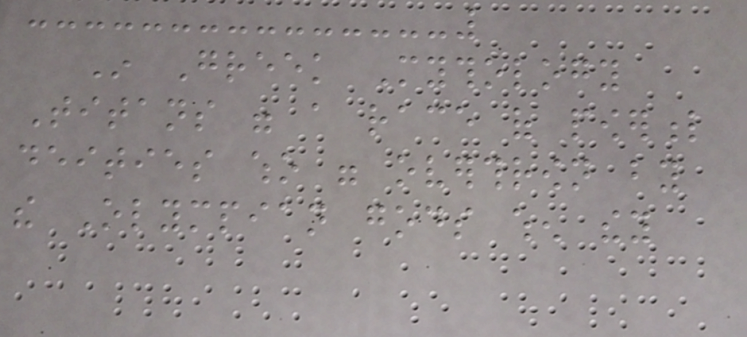In Greek Mythology
Titans were a race of powerful
deities who were overthrown by
the Olympian gods when they
